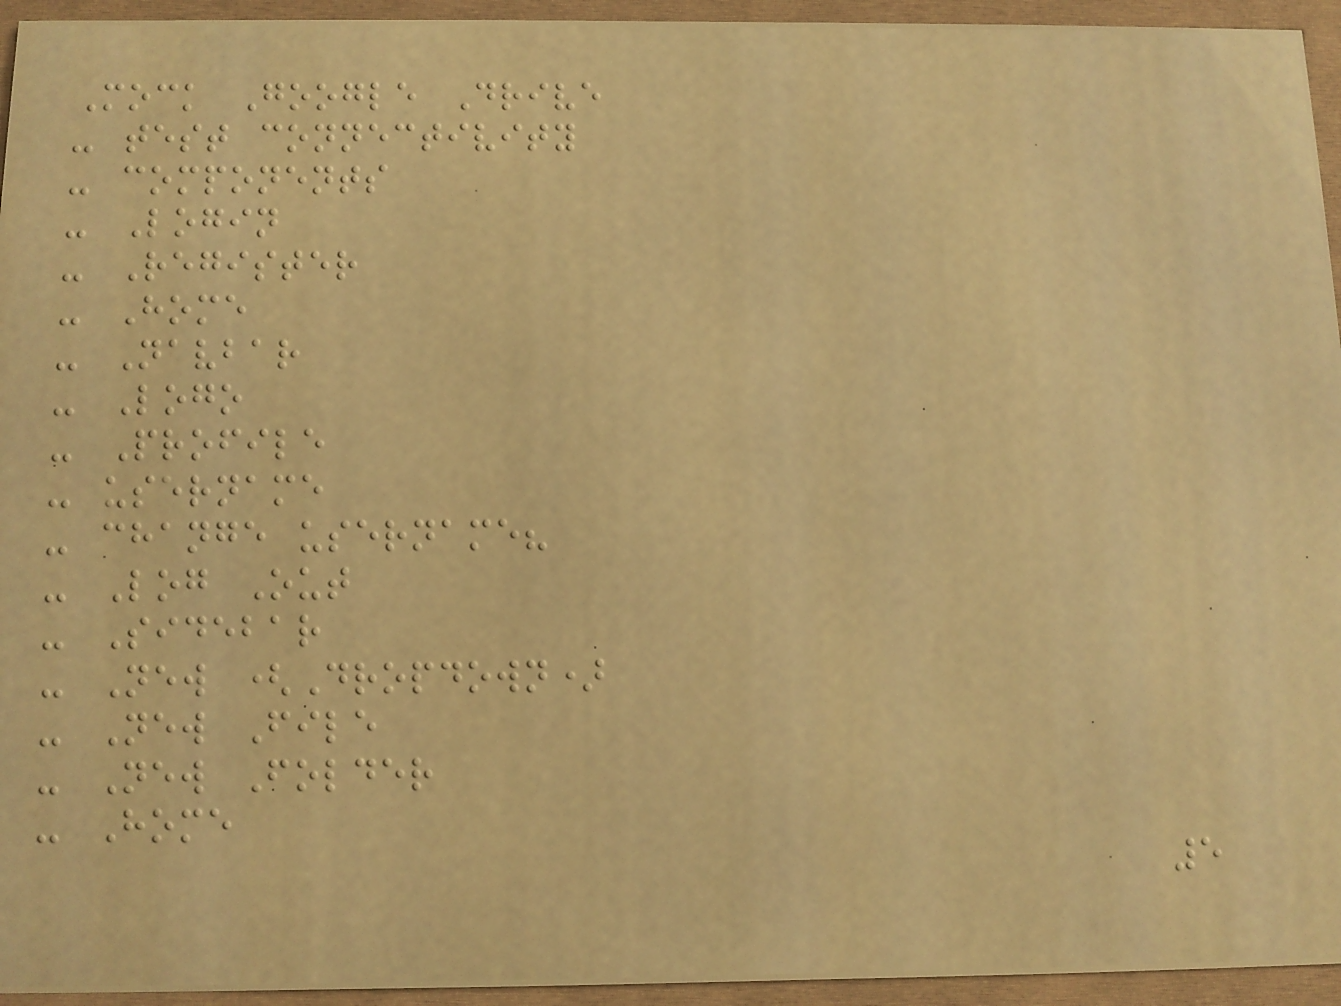Mock Google Drive
- test connectivity
- components
- Login
- Register
- Home
- Navbar
- Logo
- Profile
- username
- change username?
- Log Out
- Sidebar
- New (Dropdown)
- New File
- New Folder
- Home
5
